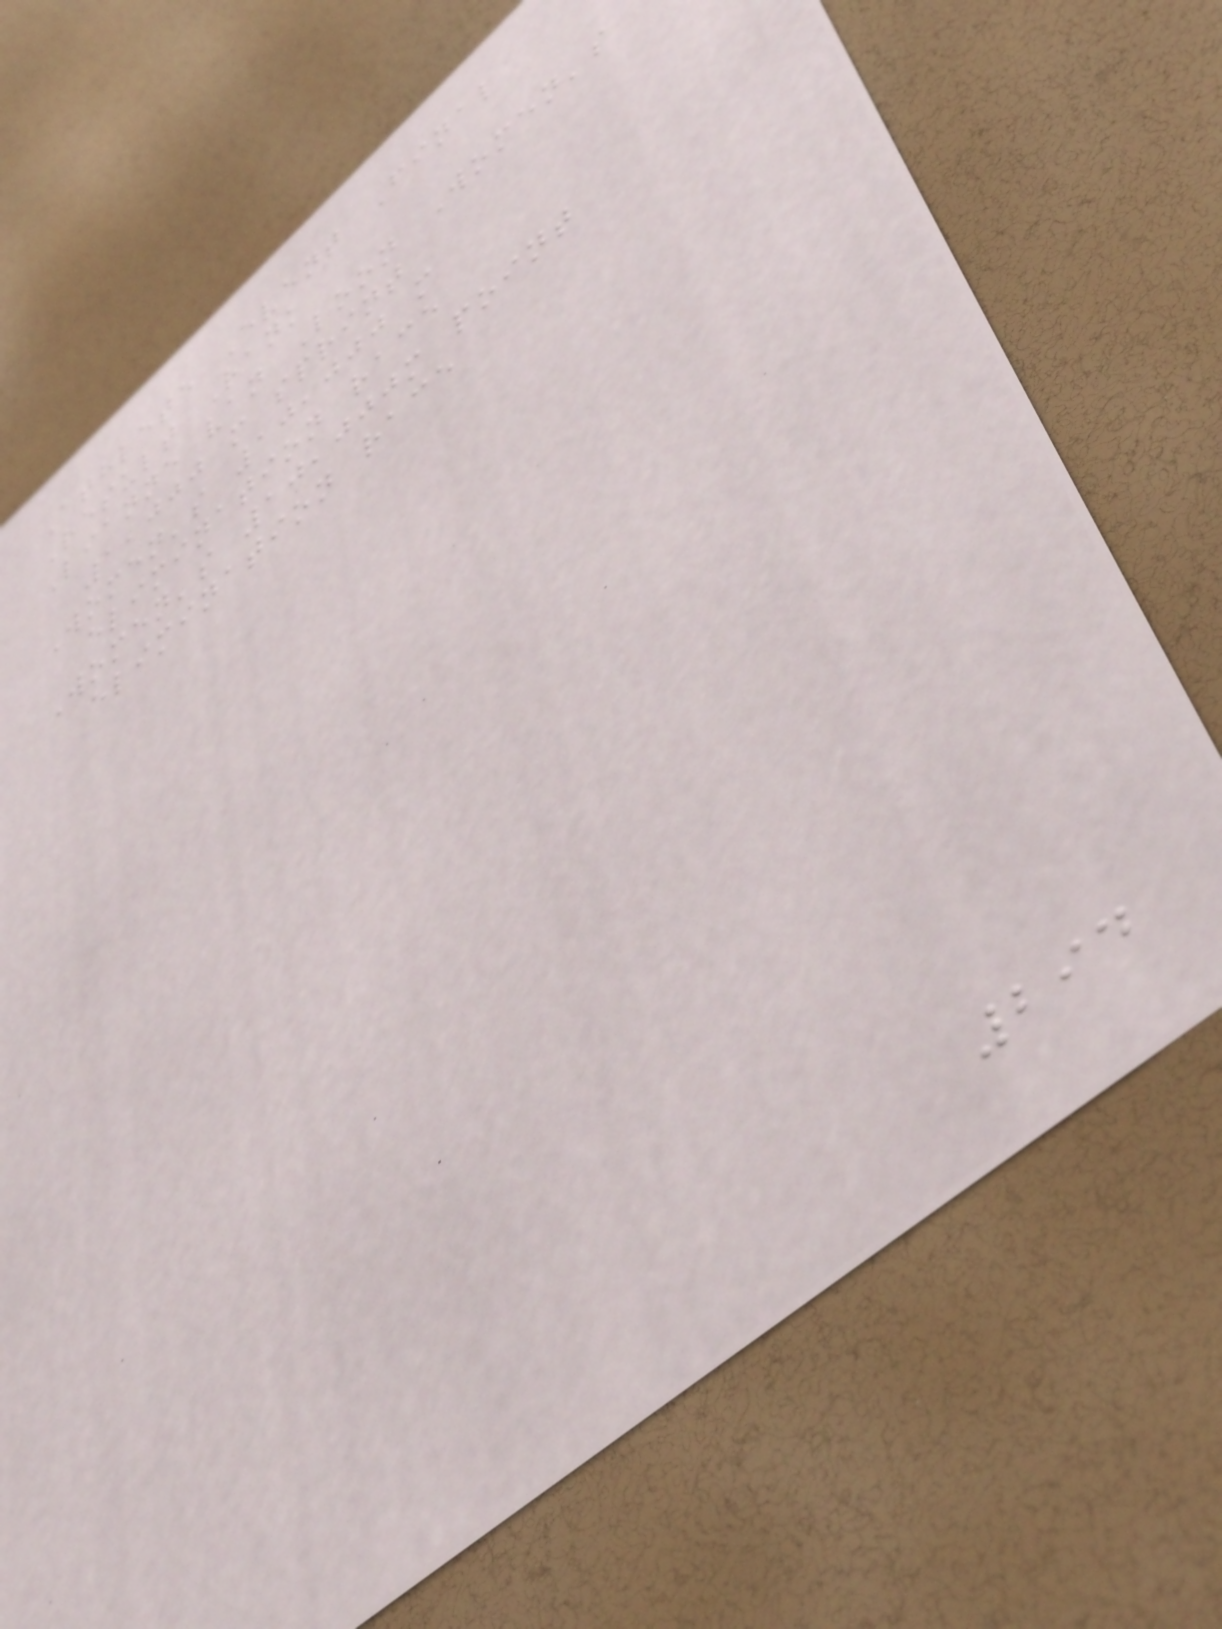Athlete Event Final
Result Rank
Lianne van Loon Women's
1,000 m sprint
Women's 10,000 m
elimination race
Women's 10,000m point
elimination race
294
